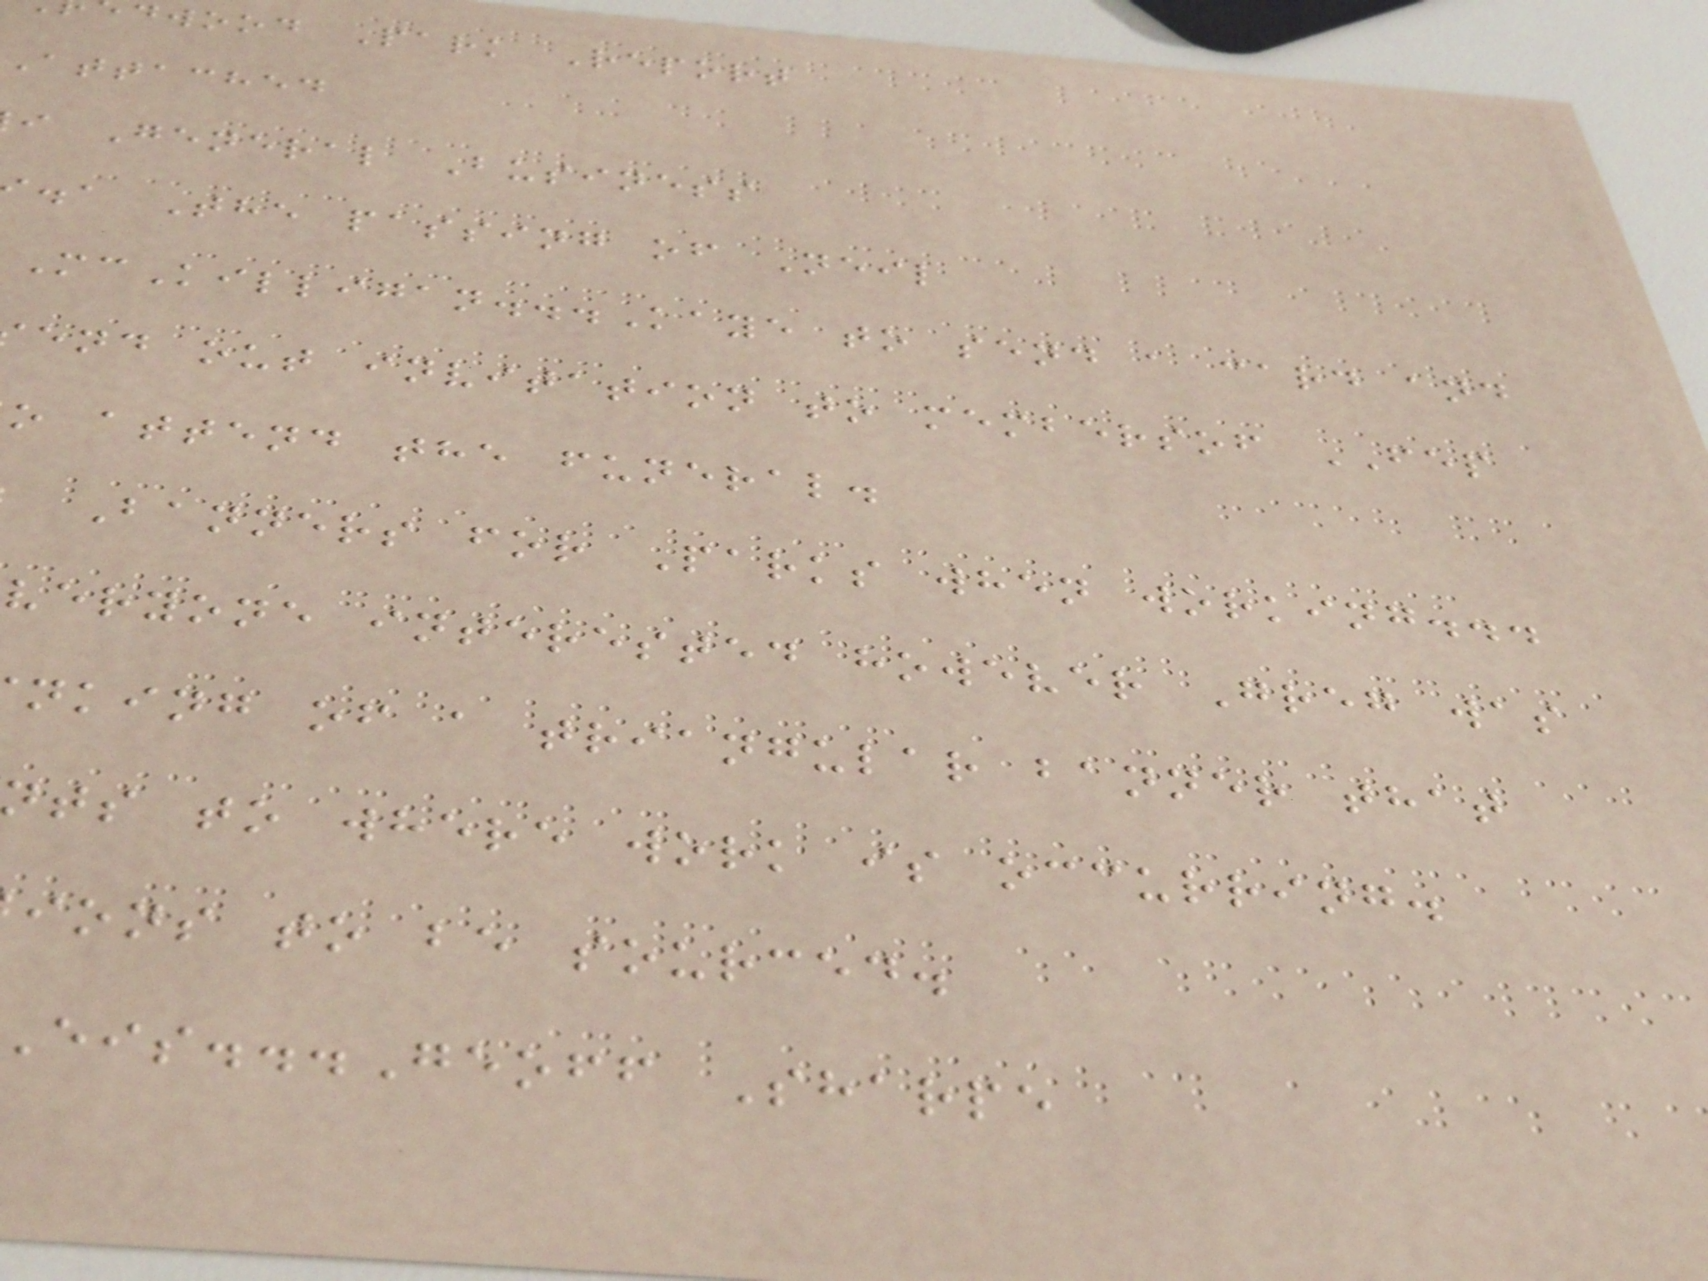dwood Park Report
Attached
i General Business
.a The passing of Neil
McKilligan...Kaye to send a card and
end out invitation to membersof FEP
o attend the funeral.
Banners for Parks when working...
veryone interested however Greg was
nking of a triangular banner that
ts to where work is occurring.
ions to be sourced.
...Geoff Sharpe
